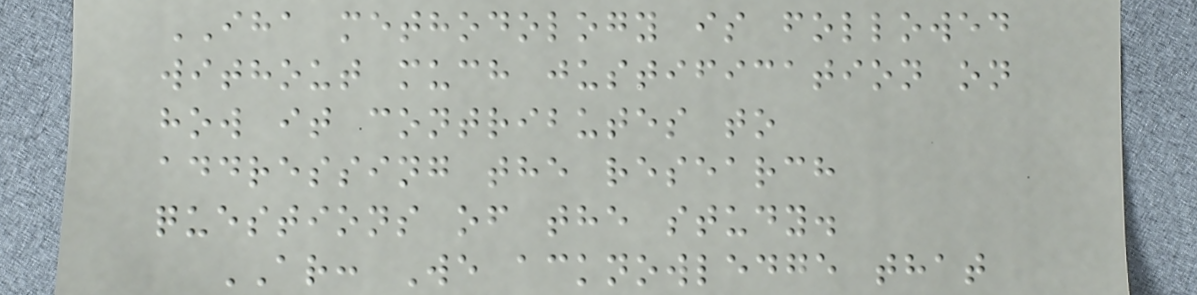IHA methodology is followed
without much justification on
how it contributes to
addressing the research
questions of the study.
AR: We acknowledge that
